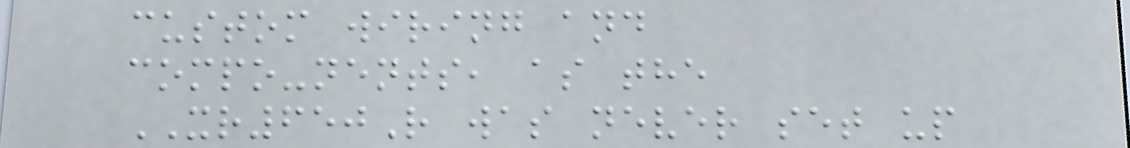custom wiring and
compo-nents, as the
XR650R was never set up
